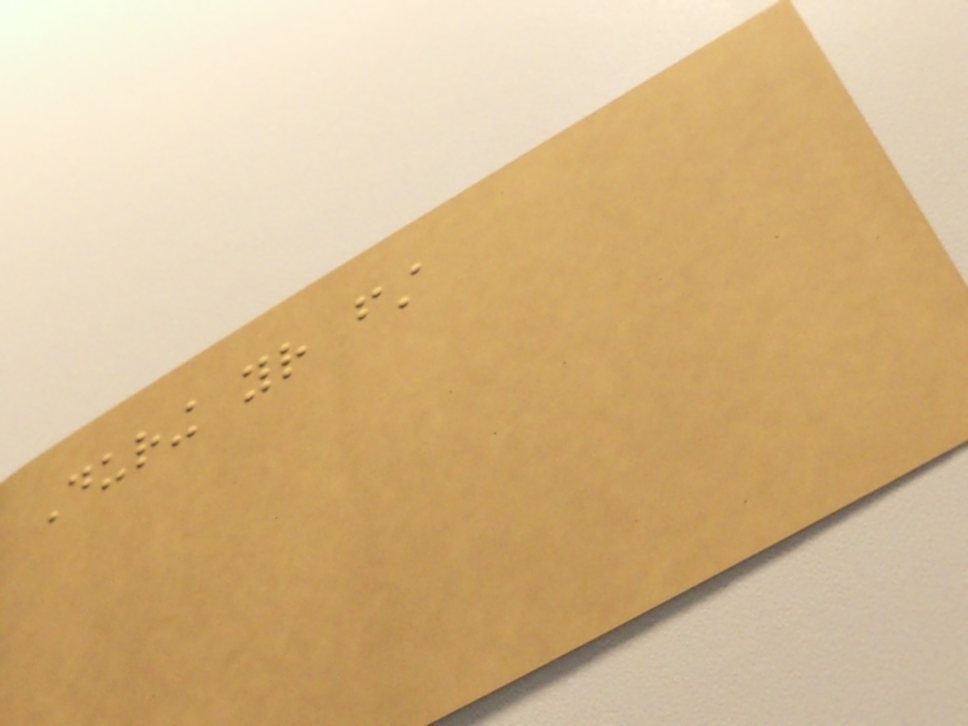During your first
